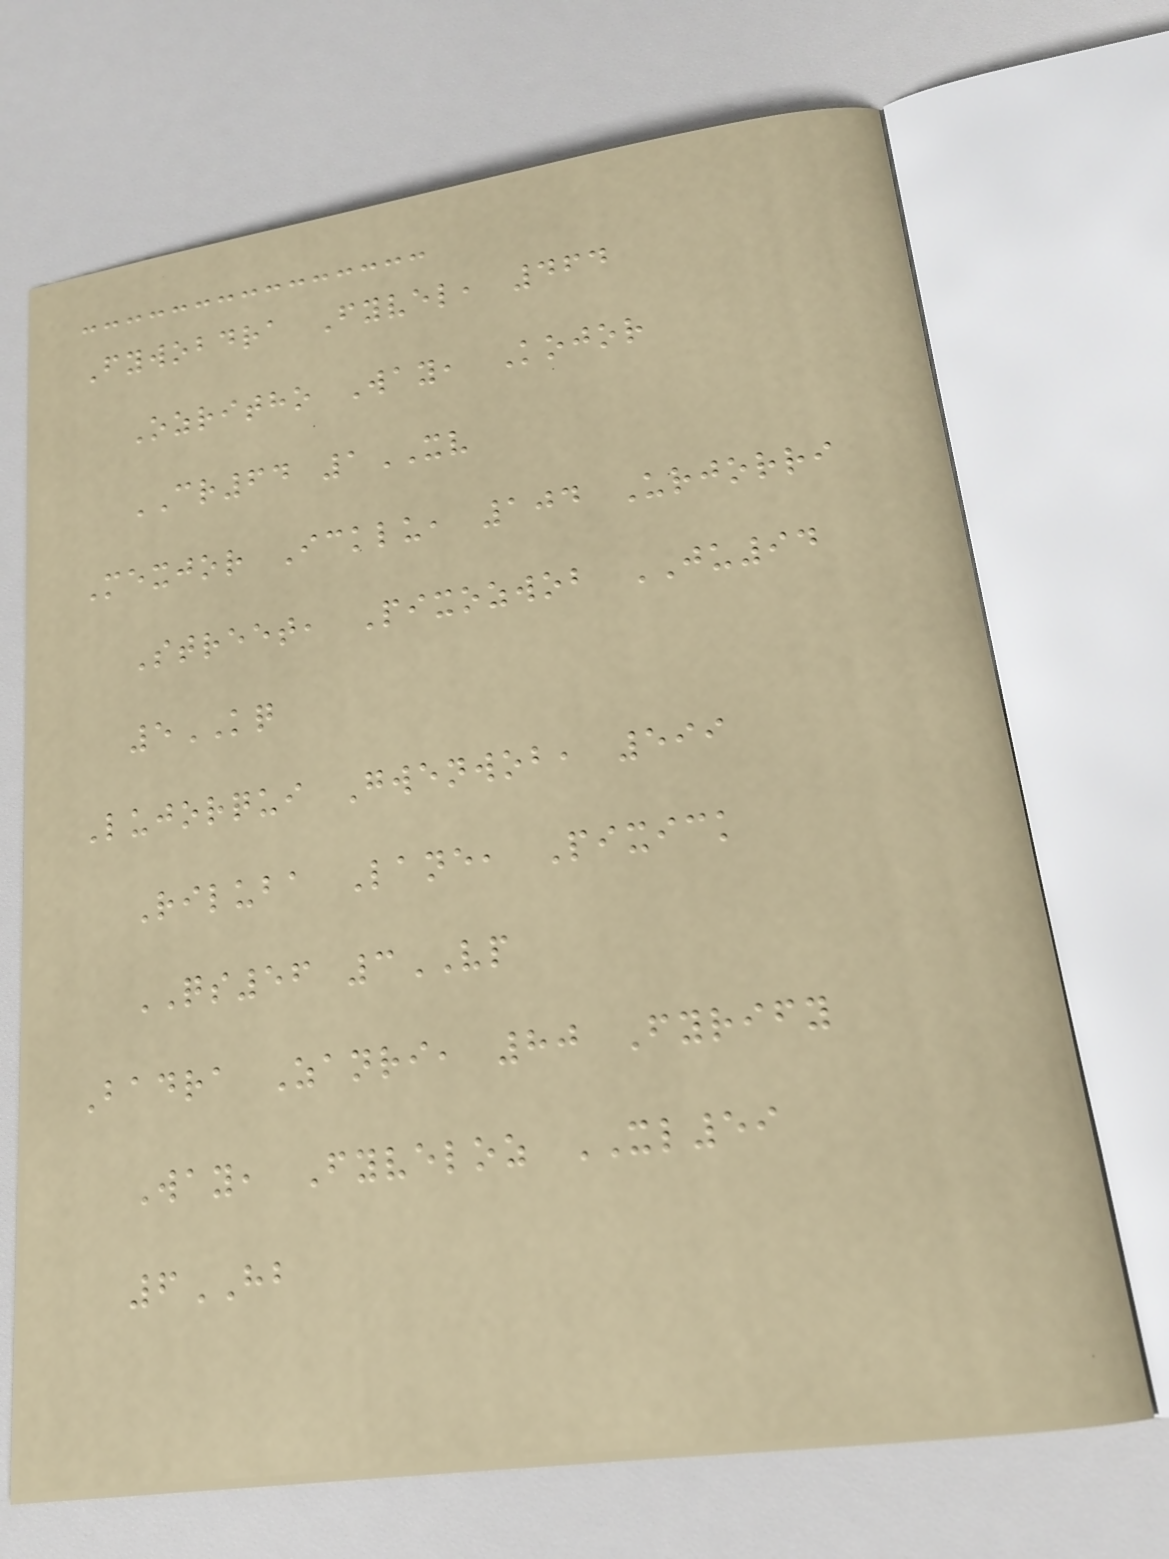Fywobdra Fyvel, 464
Ozritho Way, Kojor
CR64 1XV
Mexjor Icklu, 104 Urjorri
Street, Pixozwob JU94
5KQ
Lujorqui Gwenwob, 599
Riluba Lane, Pixick
QS56 3VP
Badra Zanri, 80 Fyrify
Way, Fyveloz XL59
6HB
